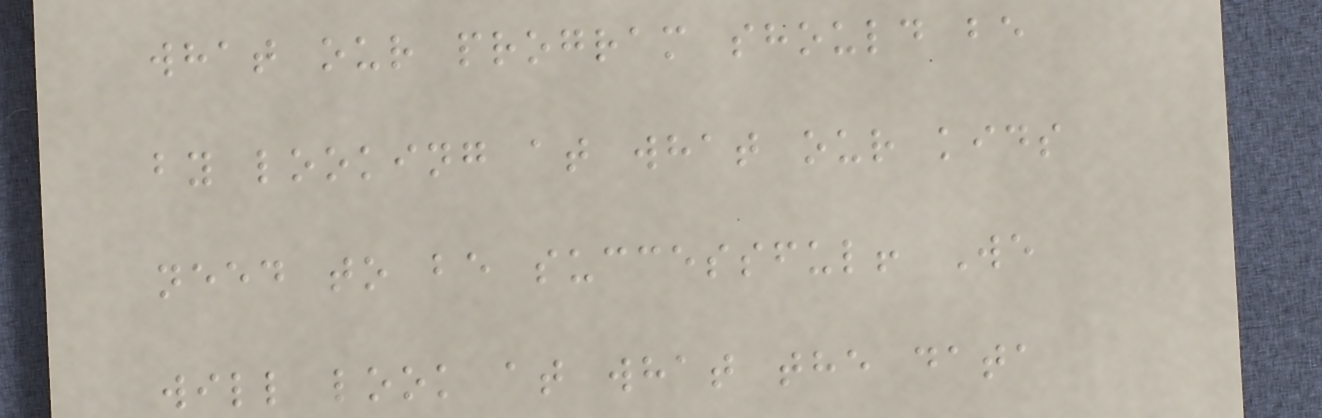what our program should be
by looking at what our kids
need to be successful! We
will look at what the data
